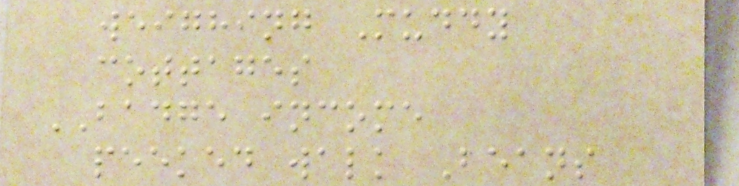weighing Muddy
cottages
BADGE income
peeked walk Beans
